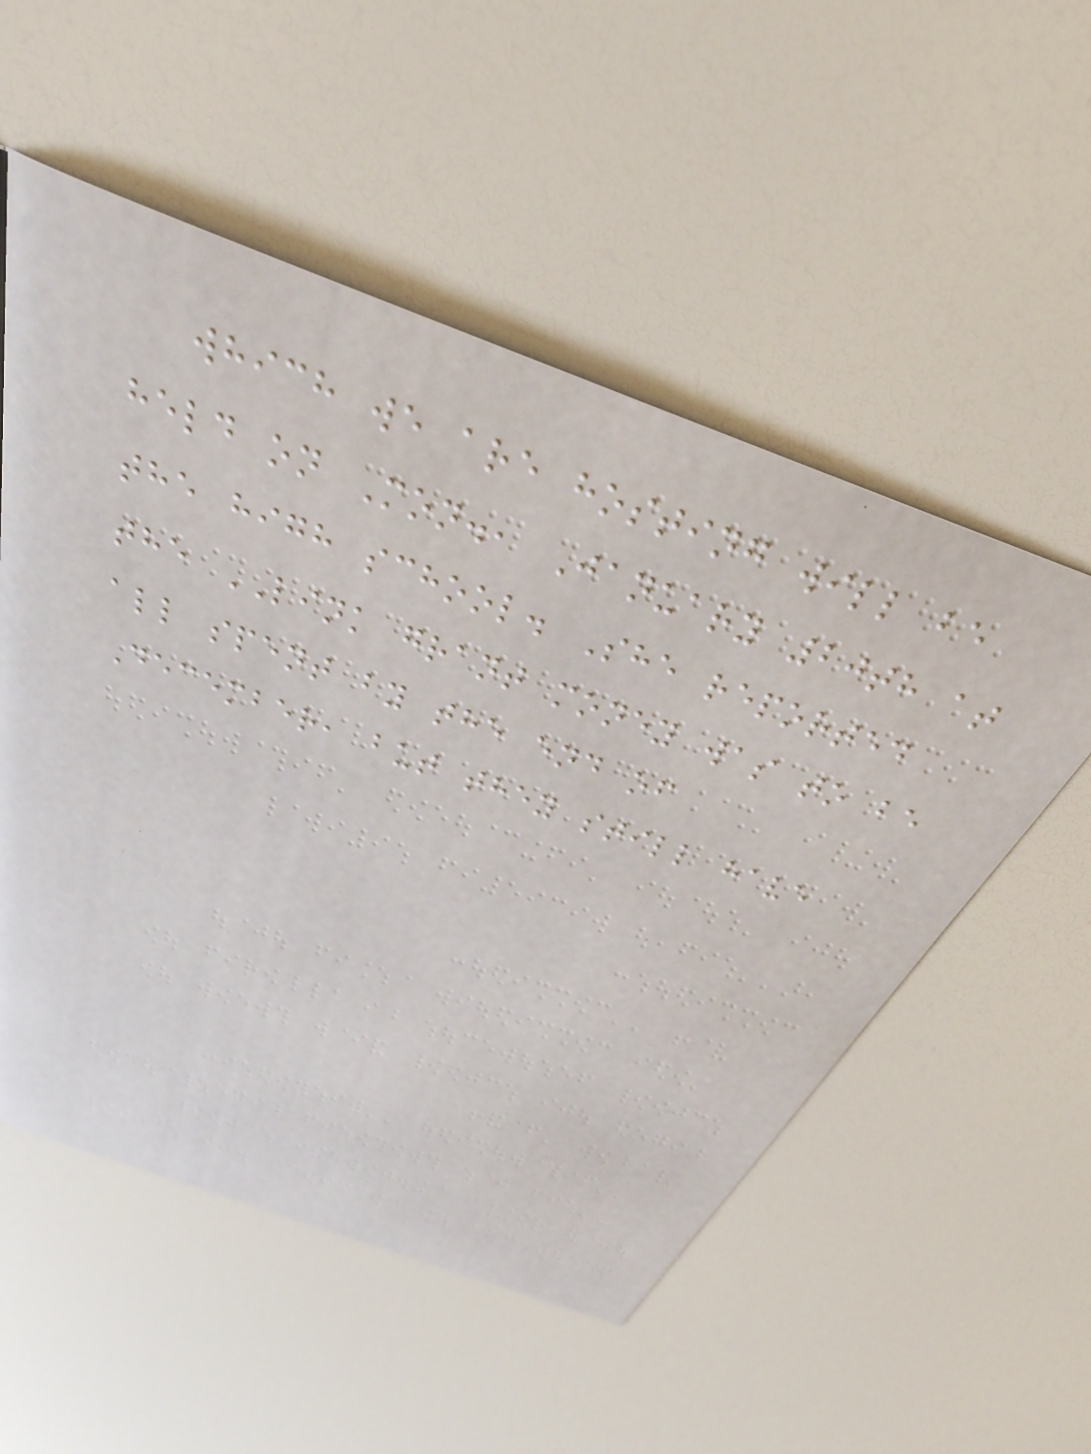which we are hosting will be
held on Mon., January 20th at
the high school. She reported
the LINK grant money was to be
all spent by the end of
December, but they still have
